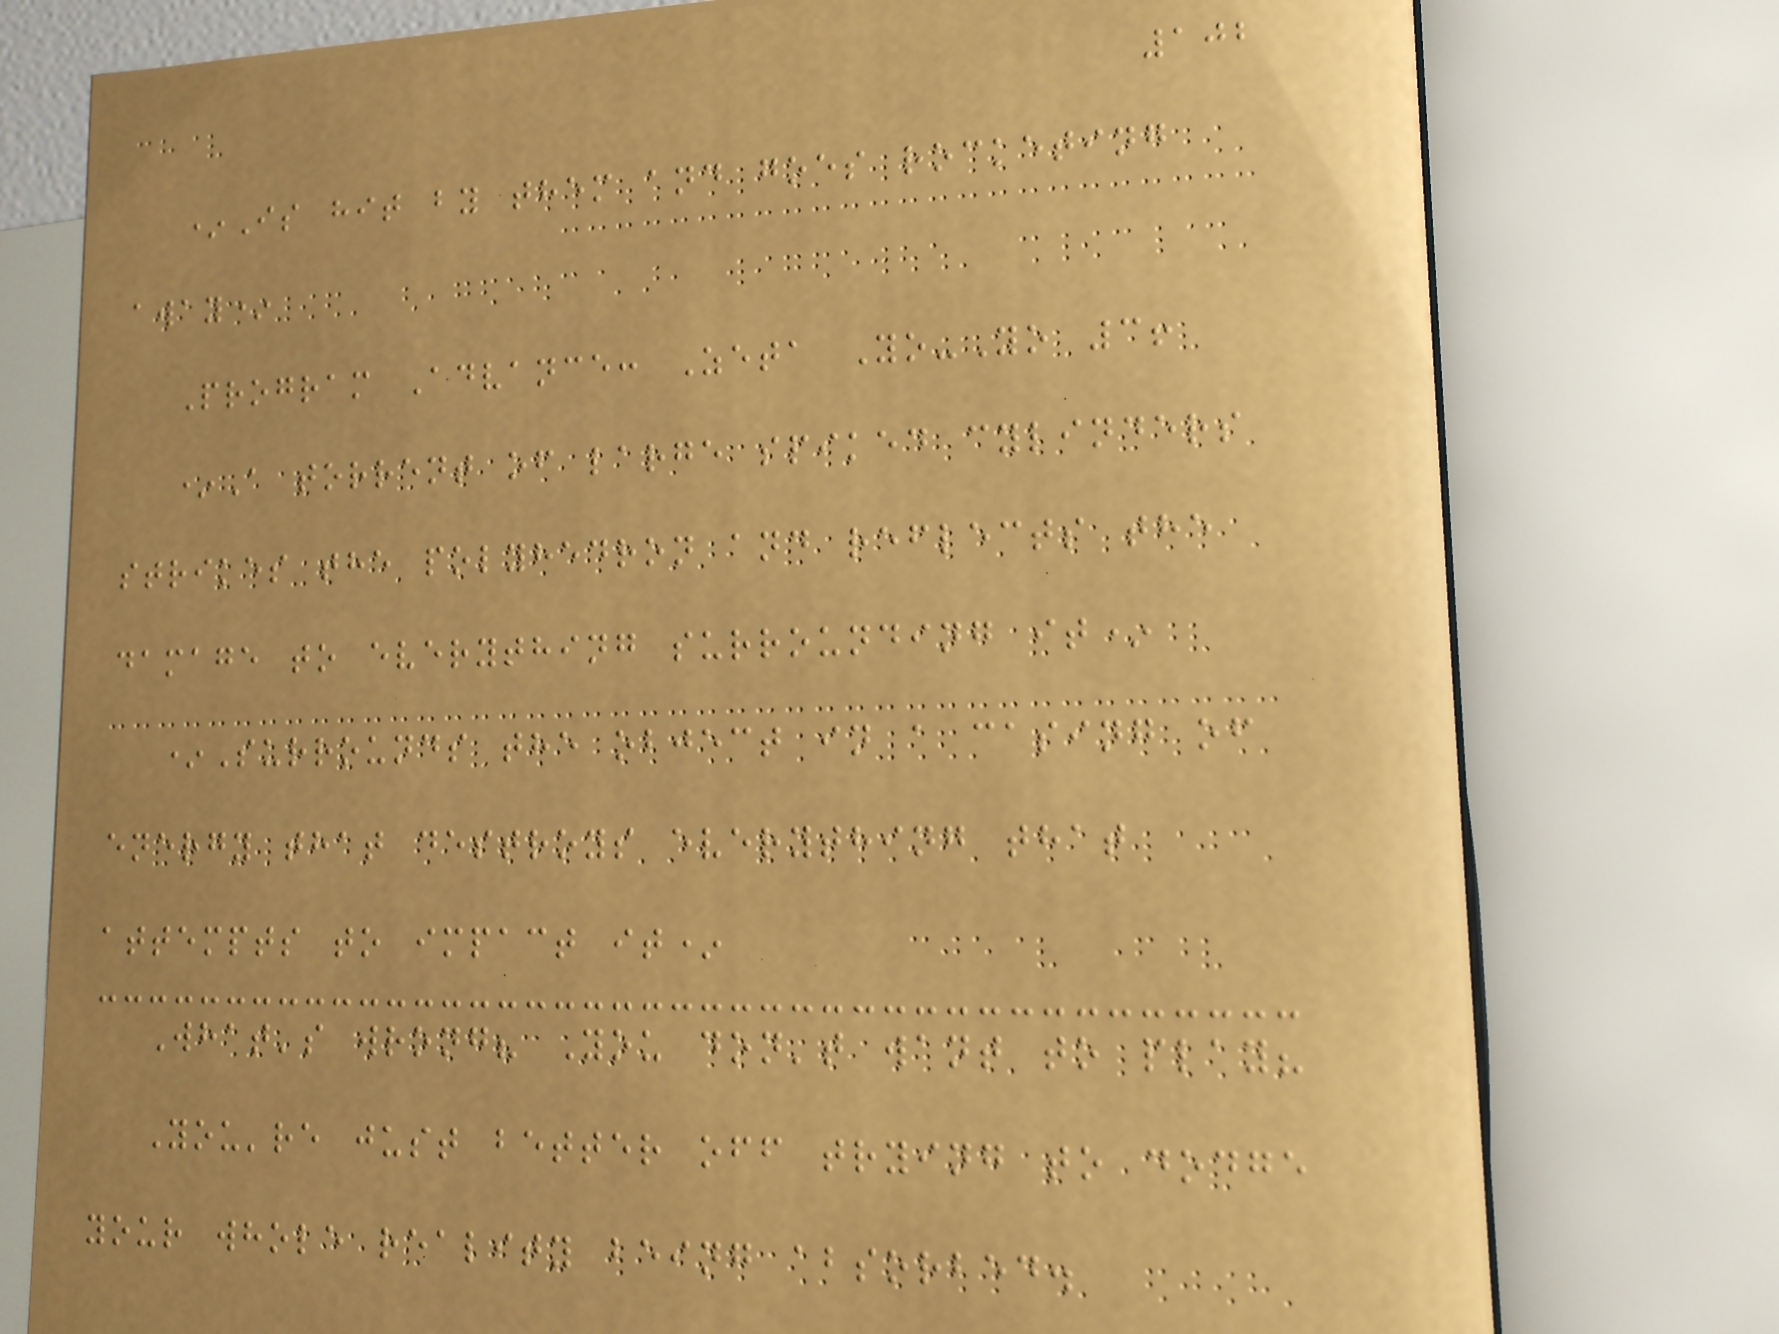102
*Is hit by them and goes rocketing
away*
Program Advance: Zeta Yo-Yo 3!
*A torrent of large spiked cylinders
strikes the polyhedron and reflects the
damage to everything surrounding it*
*Surrounds the object in a casing of
energy that destroys everything that
attempts to impact it*
What's wrong? You don't want to play?
You're just better off trying to dodge
your whole reality being absorbed.
